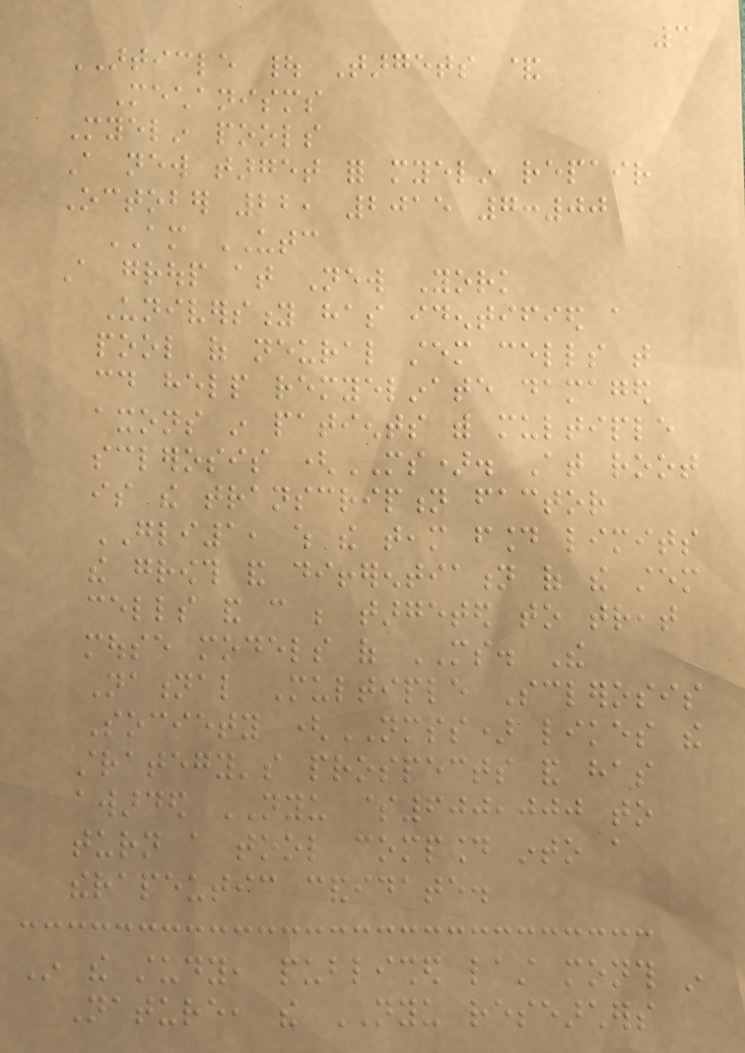3
ARTICLE | Targets &
Mechanisms
Myelin pools
A new target for myelin repair
October 22, 2015 7:00
AM UTC
A group at New York
University has identified a
pool of neural stem cells that
could help remyelinate damaged
axons in patients with multiple
sclerosis (MS). At root
is the transcription factor
GLI1, which the team found limits
the growth and differentiation of the stem
cells and can be targeted to treat
mouse models of MS. The
National Multiple Sclerosis
Society (NMSS) likes the
strategy's prospects and has
awarded NYU $600,000 to
turn a tool compound into a
therapeutic candidate.
In the study, published last month in
Nature, the NYU researchers
